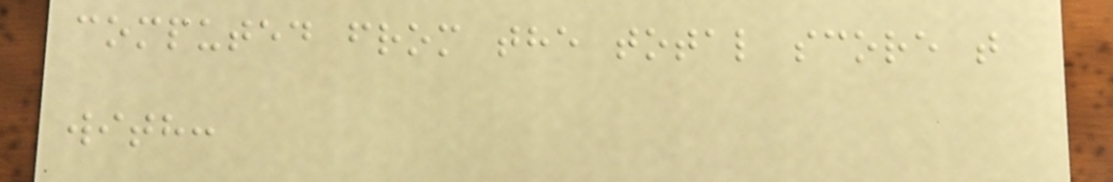computed from the total score t
with:
